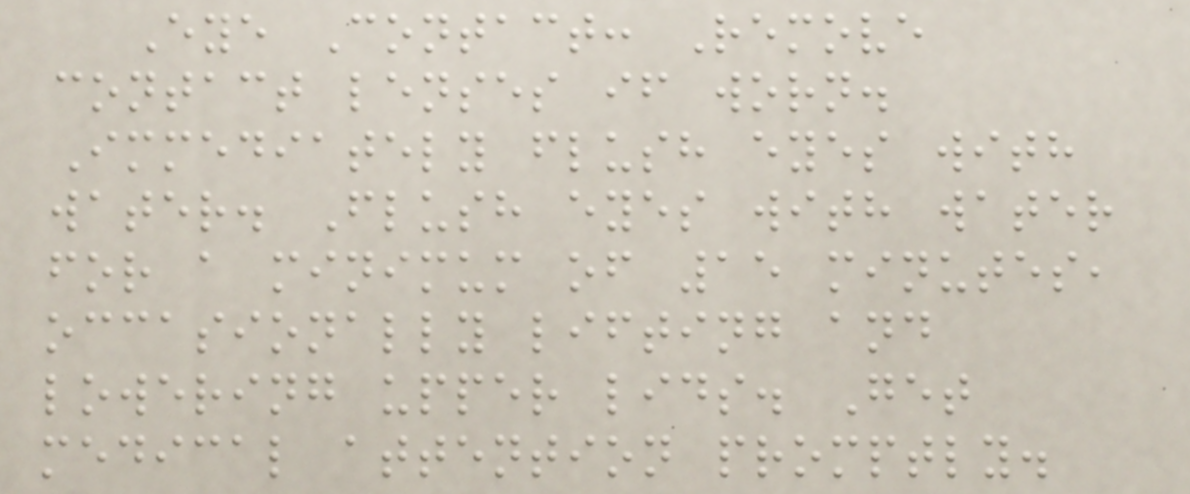Eye Contact: Remove
contact lenses if worn.
Immediately flush eyes with
water. Flush eyes with water
for a minimum of 15 minutes,
occasionally lifting and
lowering upper lids. Get
medical attention promptly.
